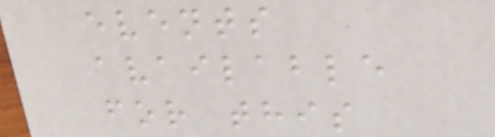events
available
for this
